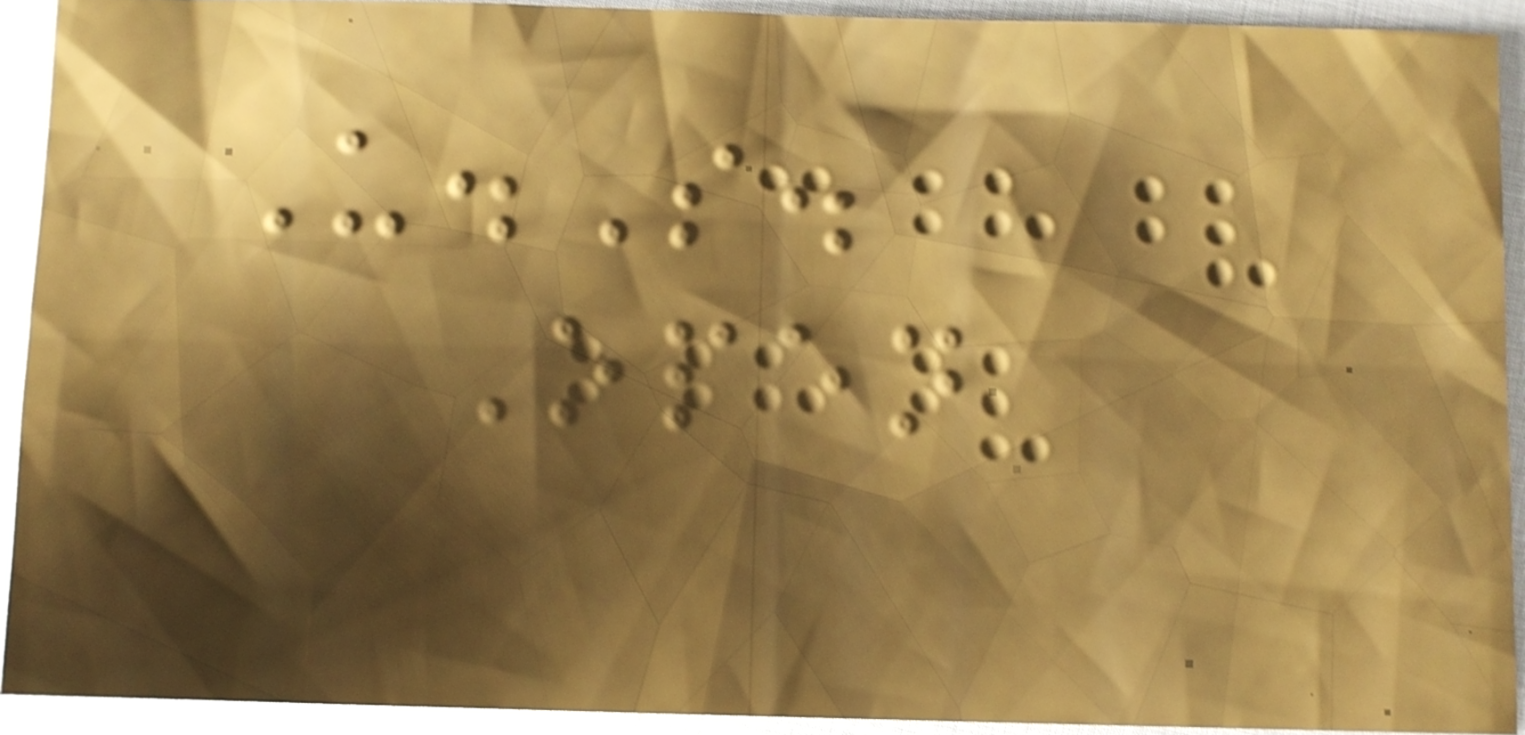U.S.
Open
